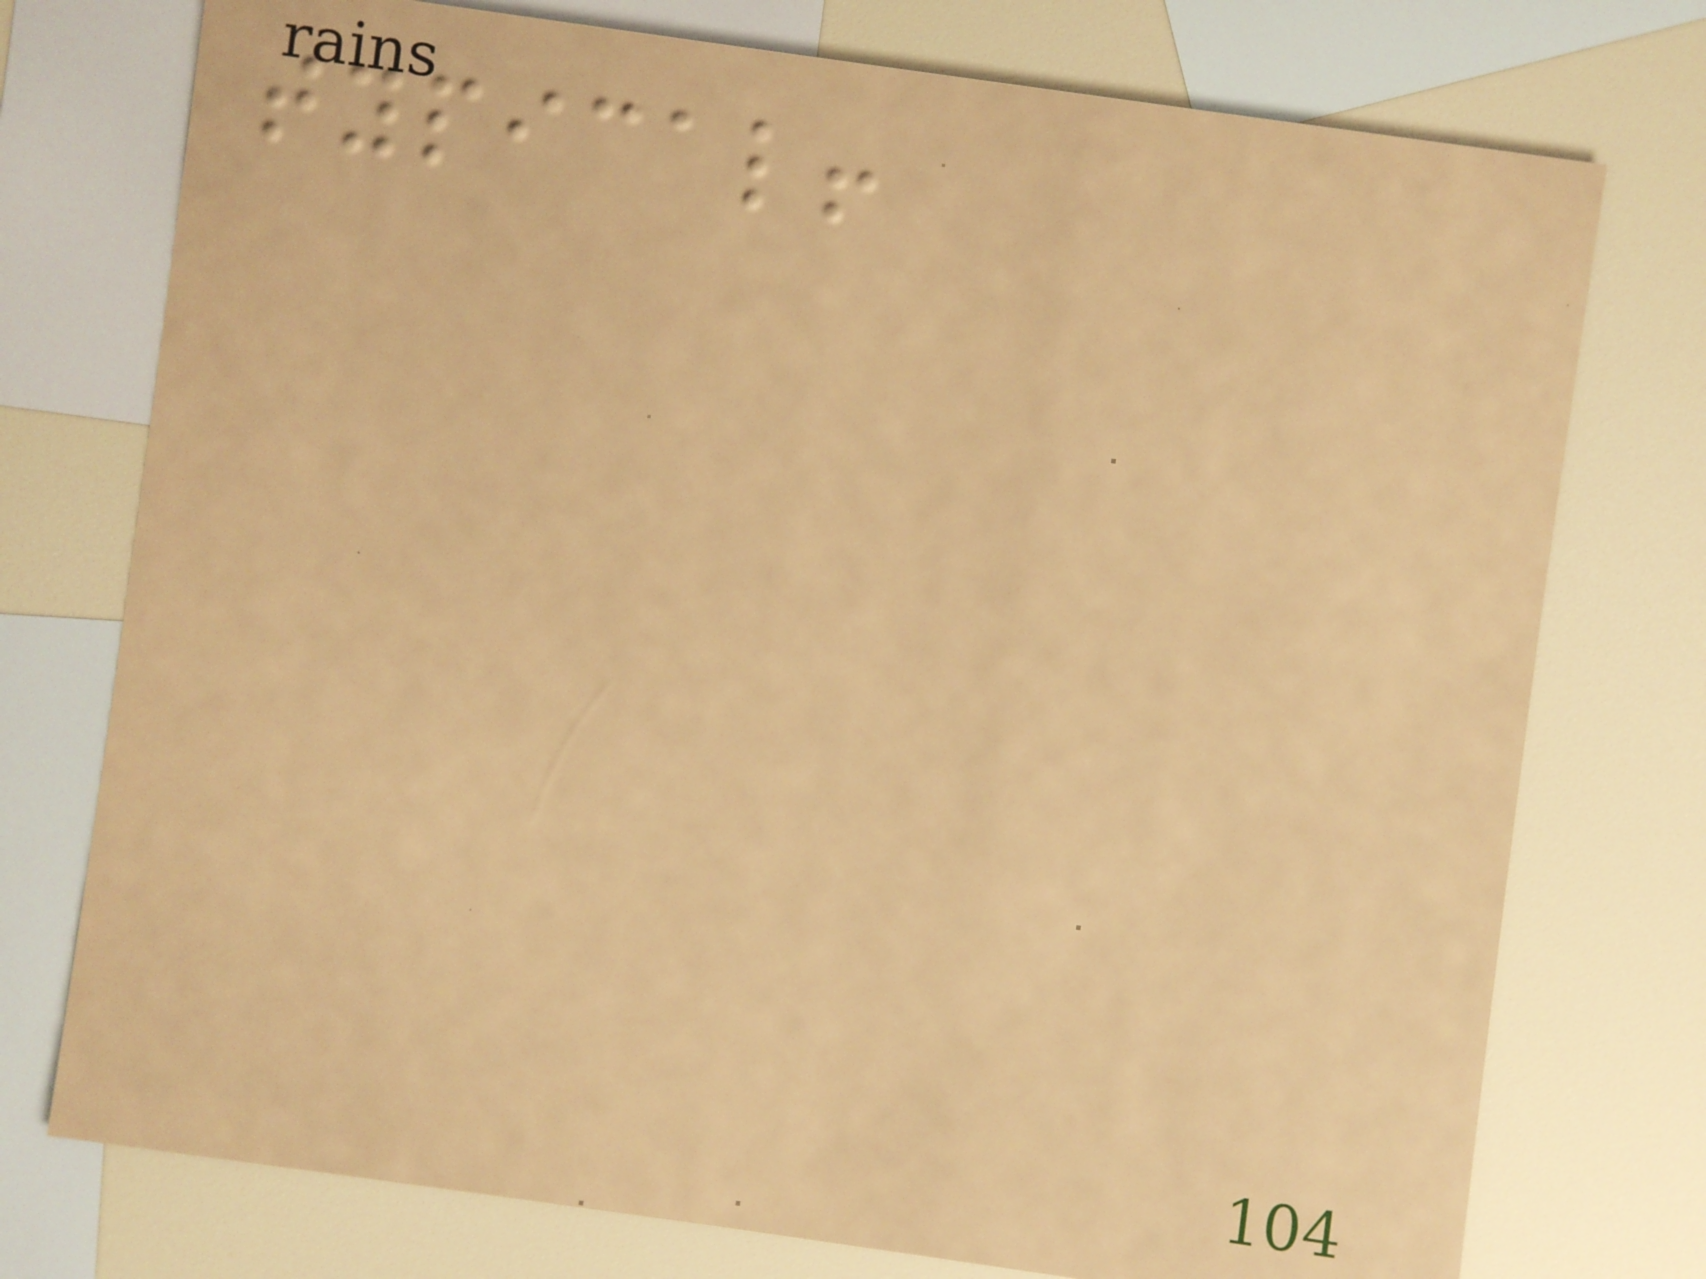typical!
